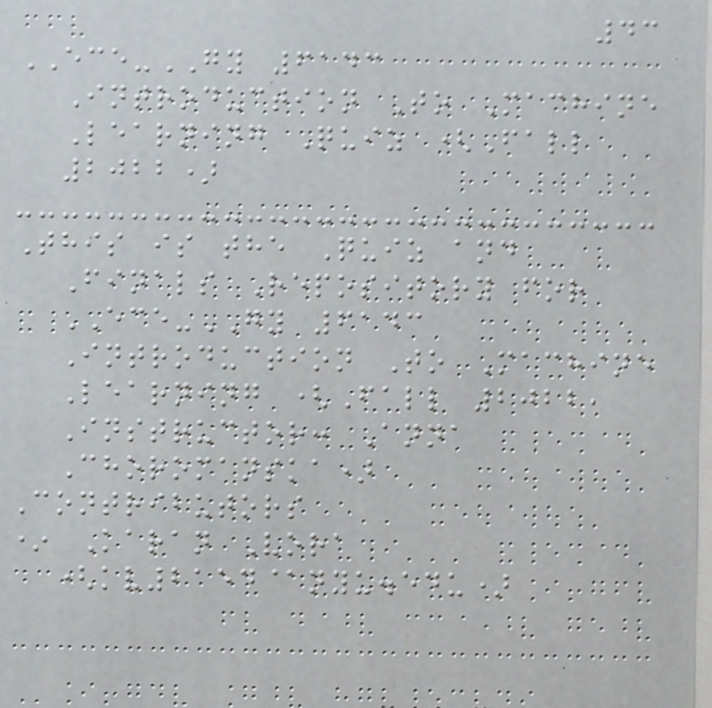43
ECE-GY 6143
Introduction To Machine
Learning Quiz (Fall
2022)
This is the Quiz and
Finals Repository for
ECE-GY 6143
Introduction To Machine
Learning (Fall 2022,
Instructor: Anna
Choromanska)
Contributors
* Karan Vora
(kv2154@nyu.edu)
